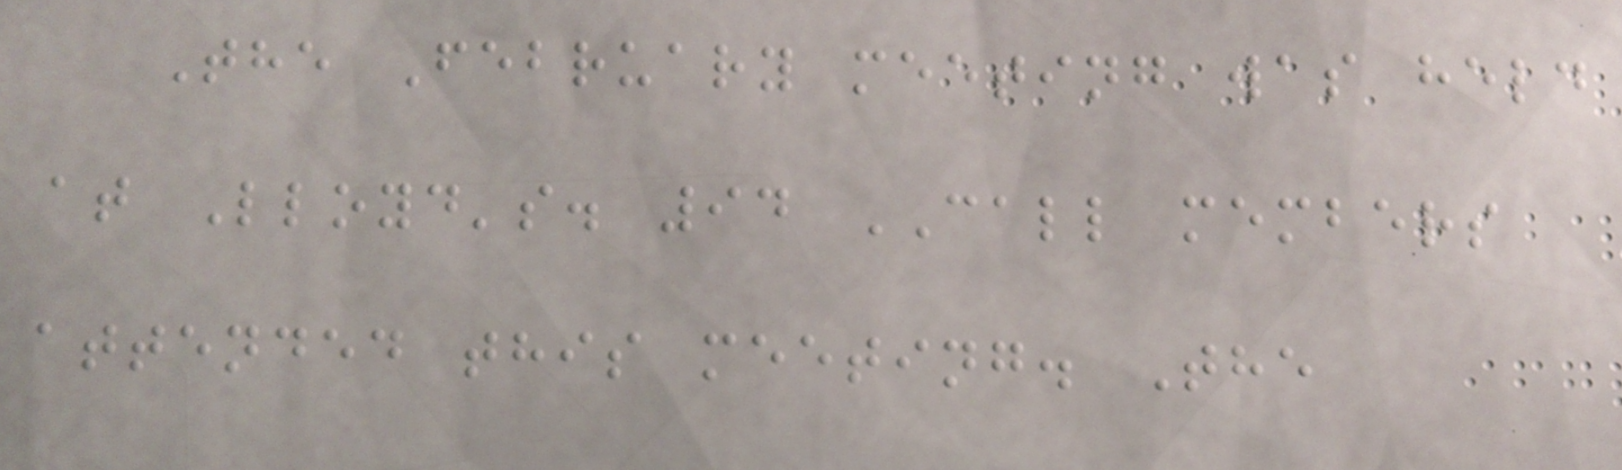The February meeting was held
at Lloyd's. 94 CALL members
attended this meeting. The
